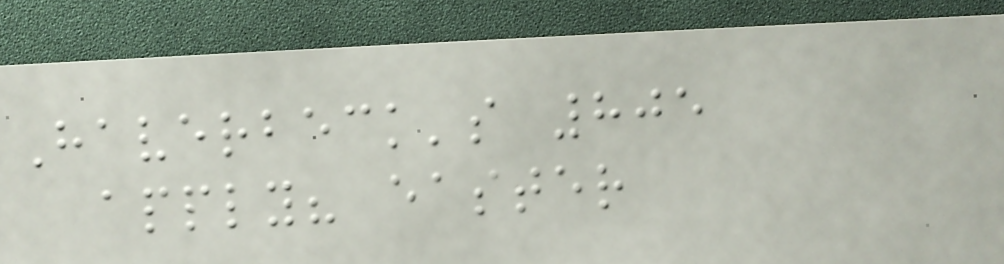Haverbeck's 805
apply? easter
